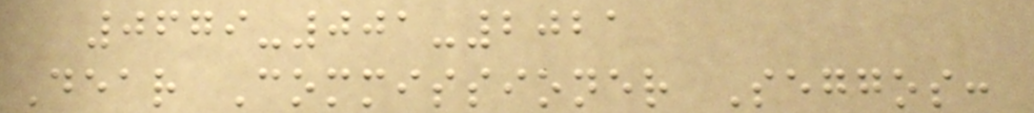0679-001-2021
Dear Commissioner Seggos:
